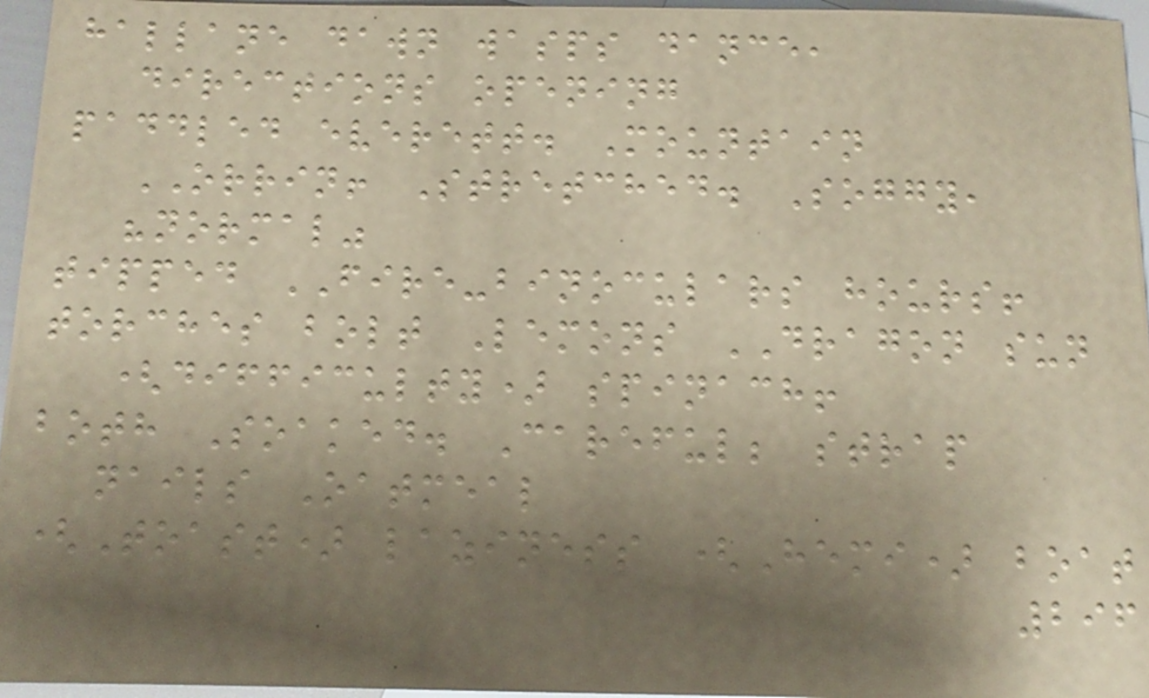hallane dawn wasps dance,
directions opening
paddled everett. Mountain
ORRIN! Stretched. Soggy,
"normal"
tipped FIRE-binoculars hours!
torches bolt Lemons DRAGON sun
(difficulty) spinach!
both Soaked. Careful; strap
nails Oatmeal
(Toast) laziness (Hemi) boat
296
